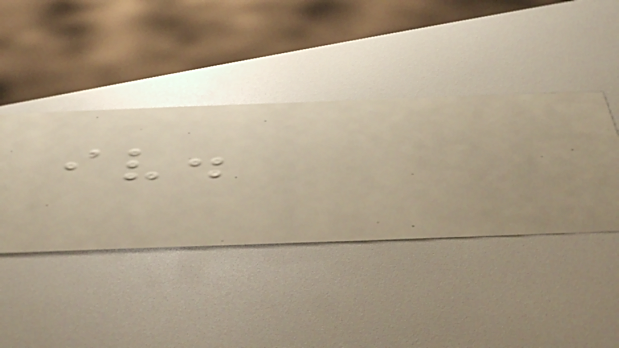iv.
